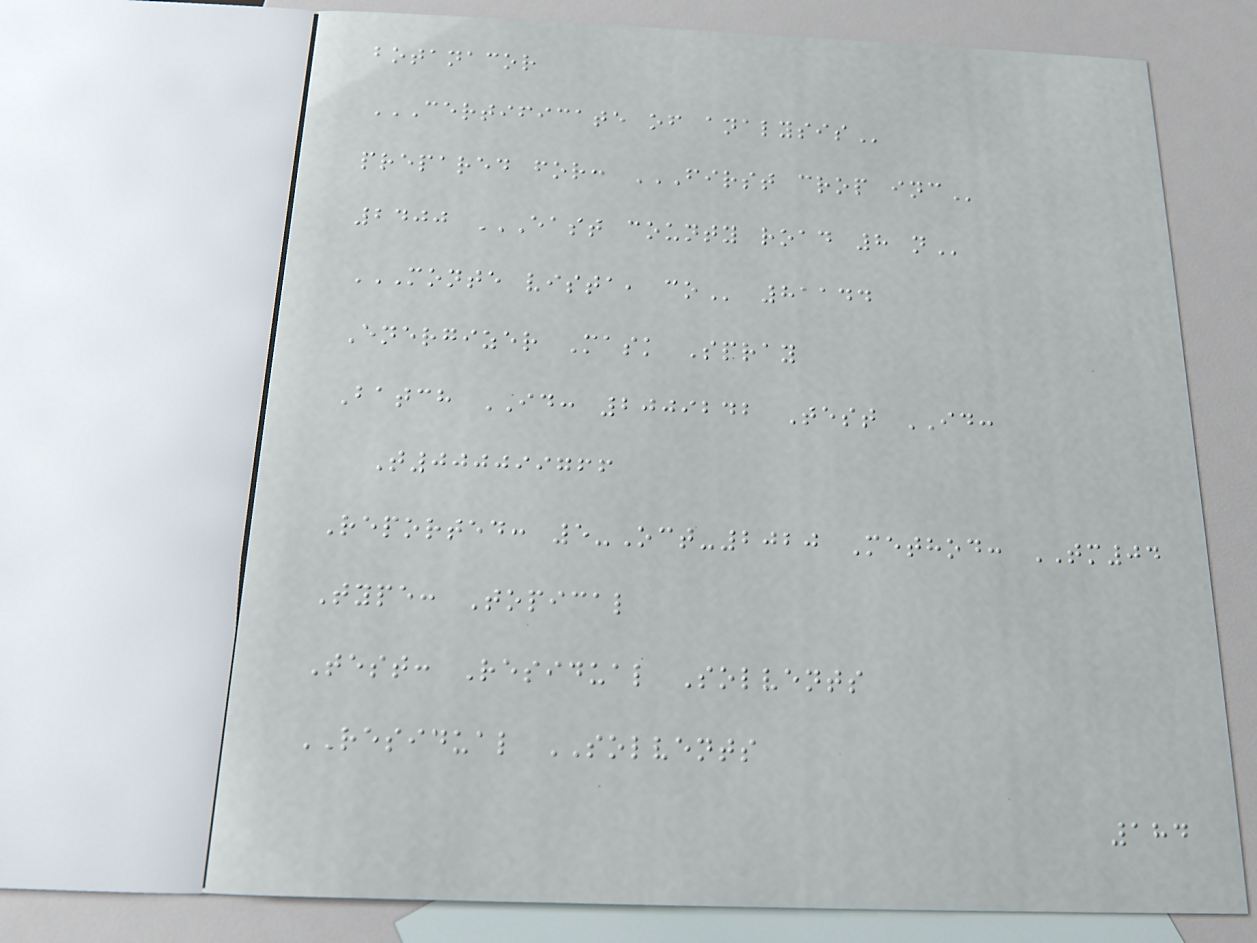botanacor
CERTIFICATE OF ANALYSIS
prepared for: FIRST CROP INC
2400 EAST COUNTY ROAD 8 N
MONTE VISTA, CO 81144
Energizer Mask Spray
Batch ID: 2009242 Test ID:
T000099766
Reported: 5-Oct-2020 Method: TM04
Type: Topical
Test: Residual Solvents
RESIDUAL SOLVENTS
184
